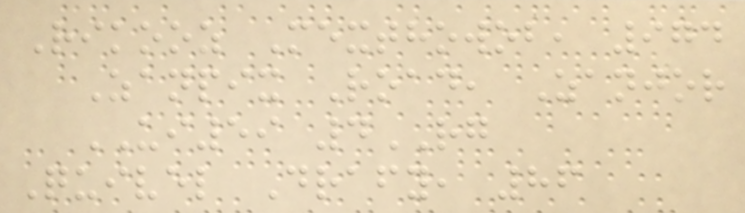Rikooz Mexthowob, 974
Zanpix Road, Zanjor
UI59 4RG
Quivel Drafy, 86
